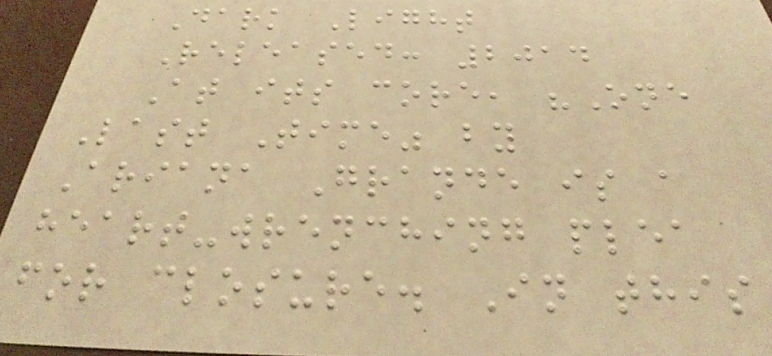Dark Light
Released: 2014
At its core, "One
Last Time" by
Ariana Grande is a
heart-wrenching plea
for closure. In this
